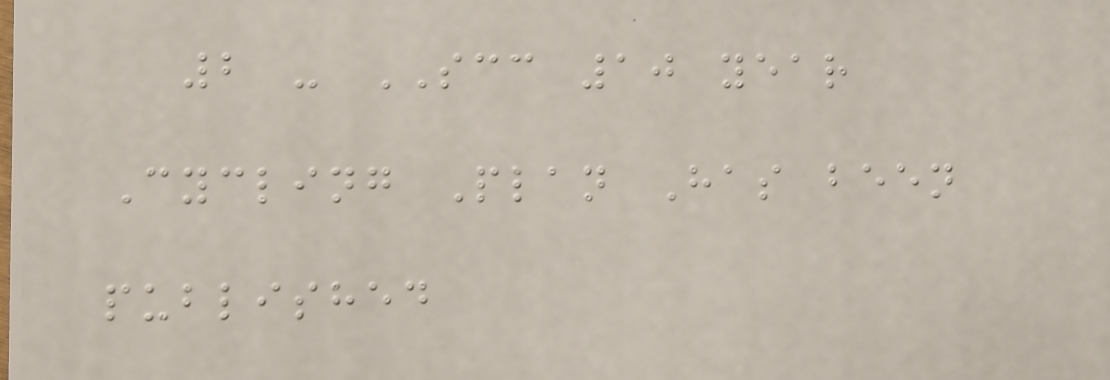2 - SCC 10 year
Cycling Plan Has been
published
